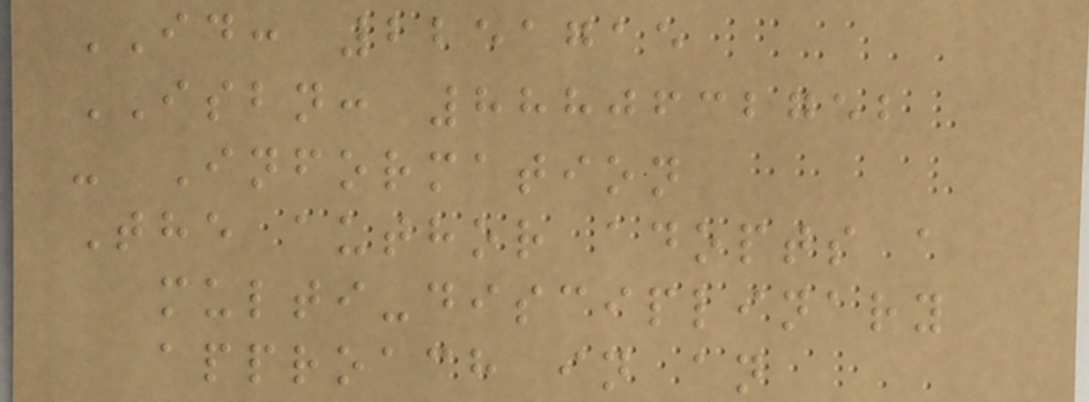ID: 2251715
ISBN: 8880632752
- Information
The author adopts a
multi-disciplinary
approach in an
